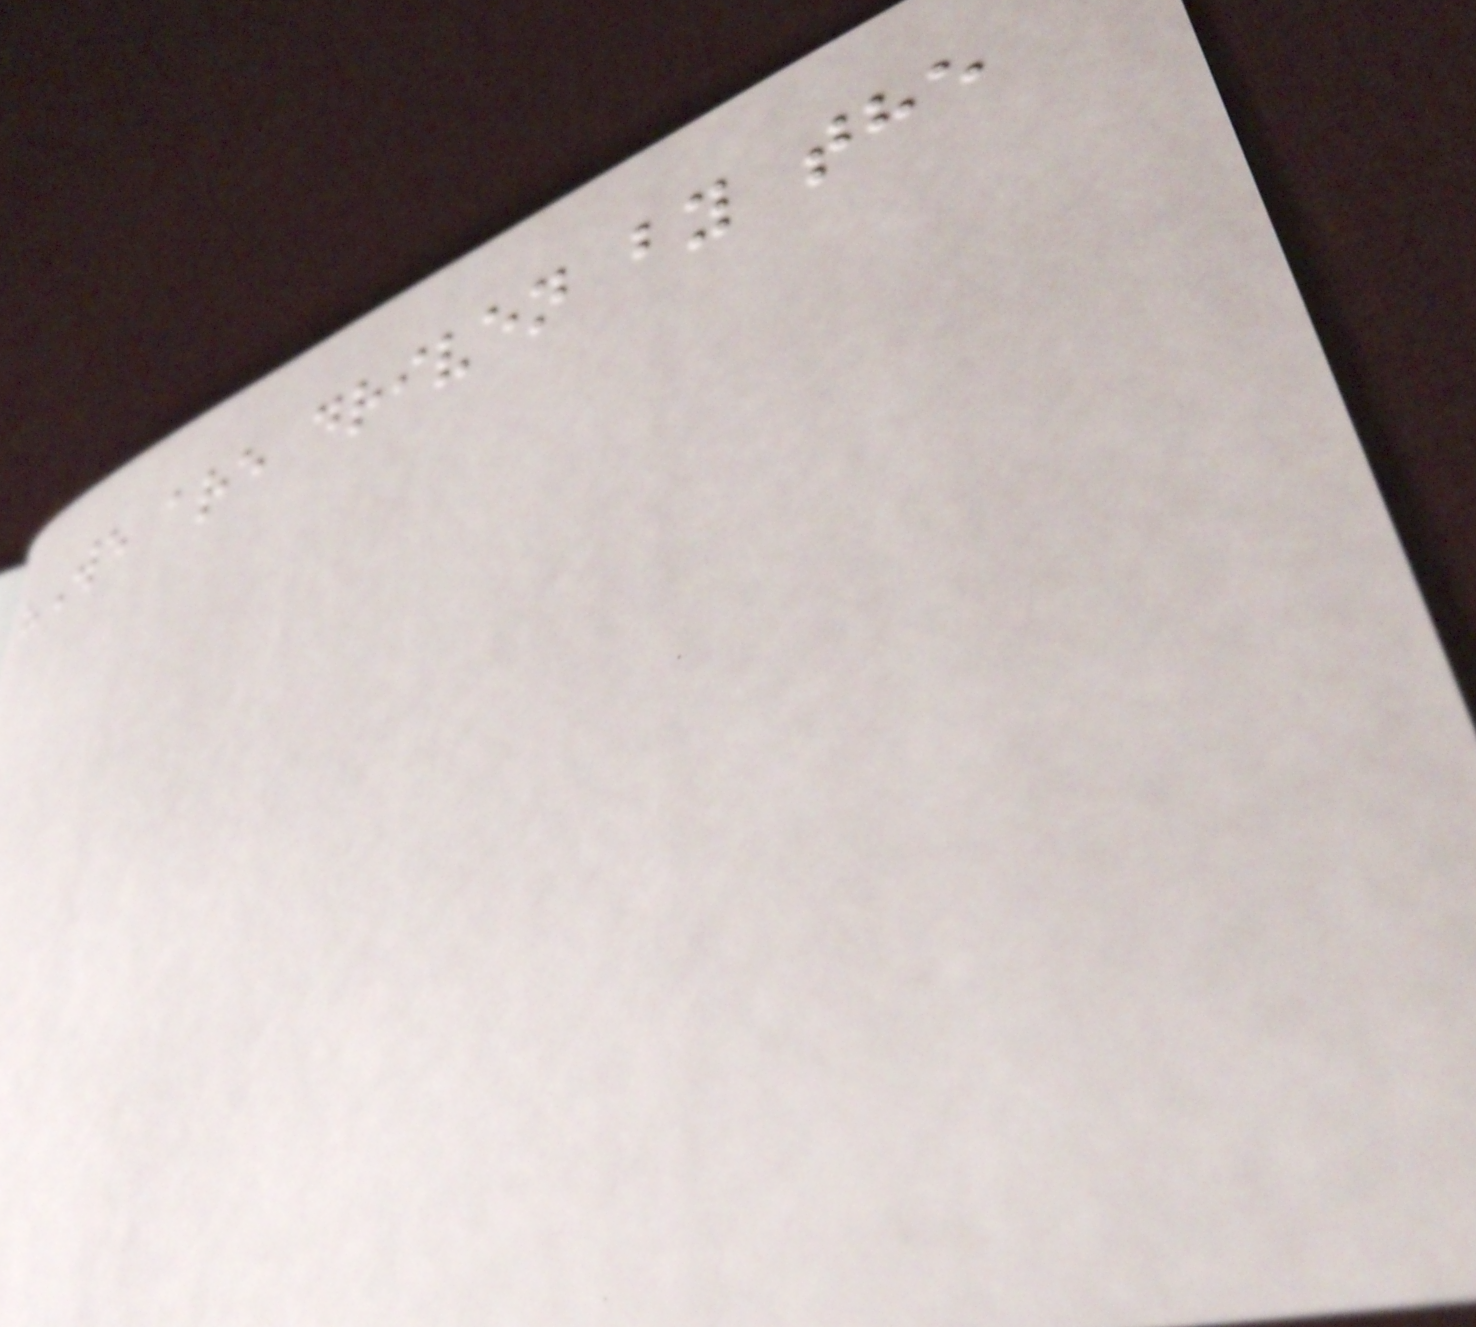"We are driven by the
